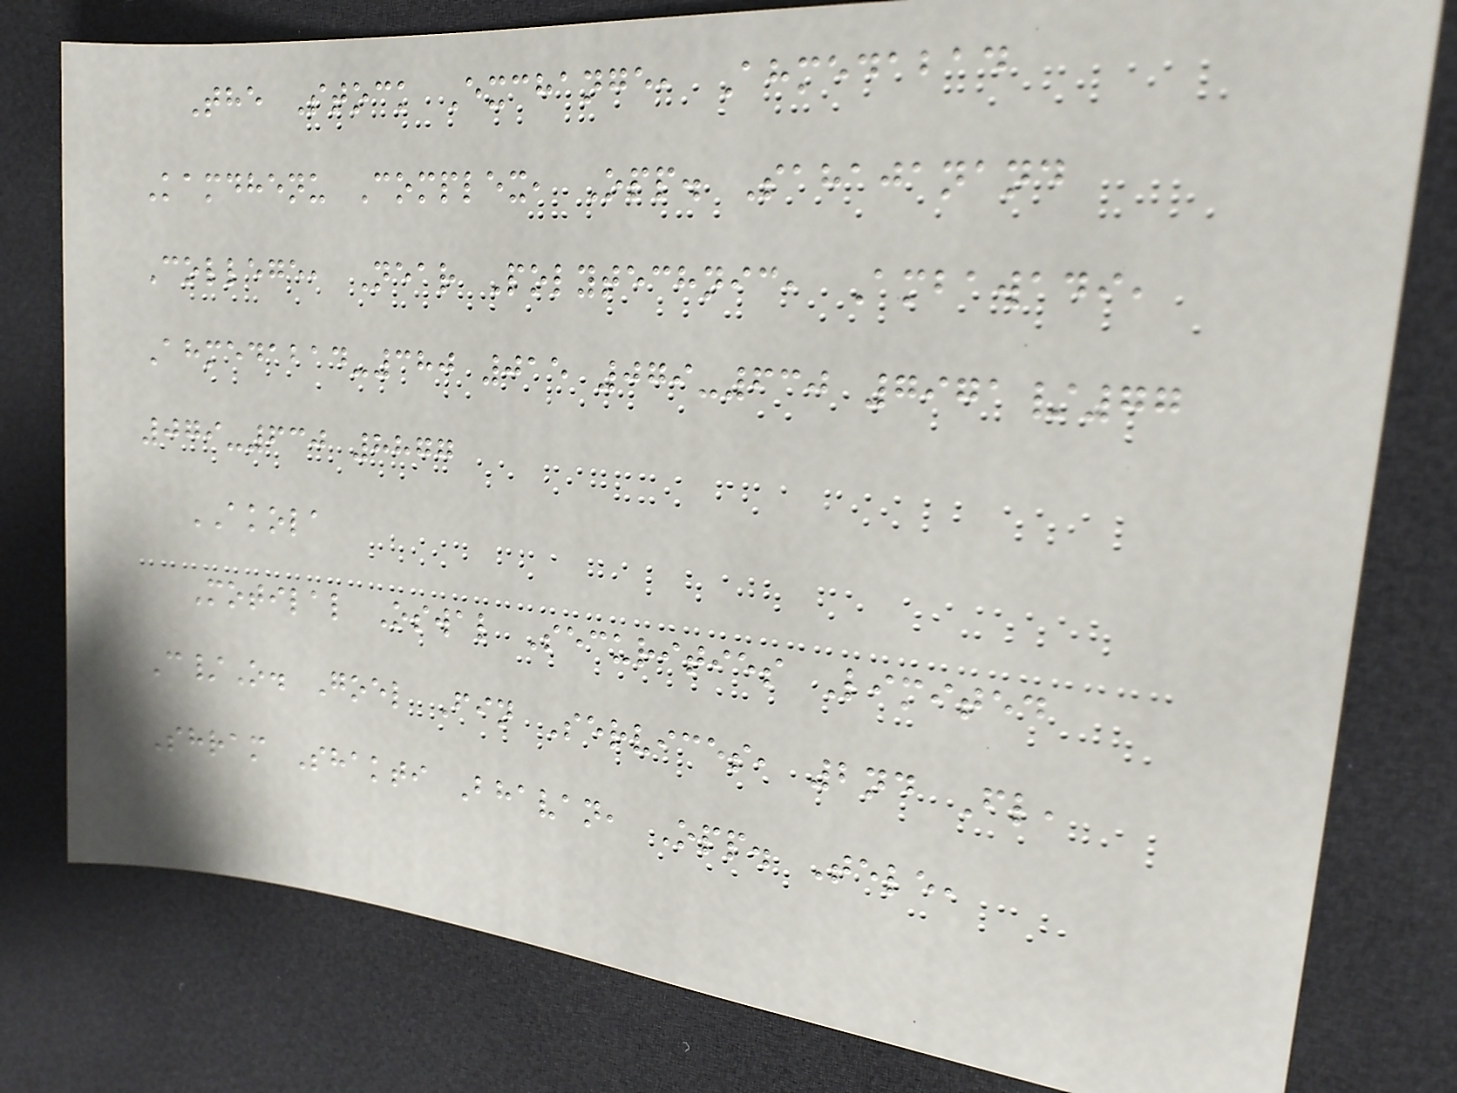The Stock Exchange, Ahmedabad
Kamdhenu Complex, Opp. Sahajanand
College, Near Polytechnic, Ambawadi,
Ahmedabad-380 015 079-630 7971/77
079-630 8877
AKOLA
Motilal Oswal Securities Limited
C/O. Goel Fin Services, 2nd Fl,
Shram Shakti Bhavan, Opp. Tele,
